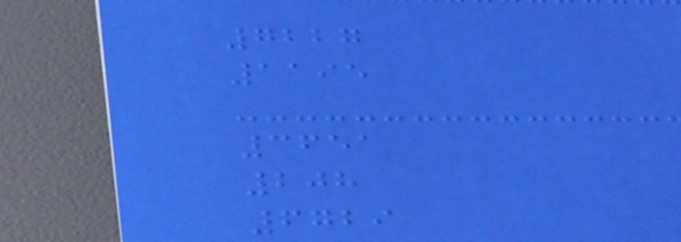7227
1195
3651
208
6729
